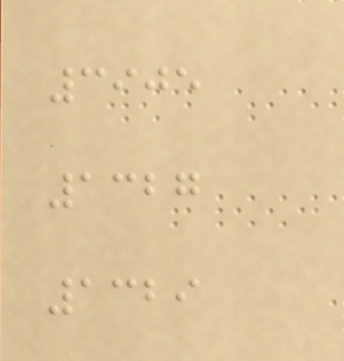3905
1327
1329
